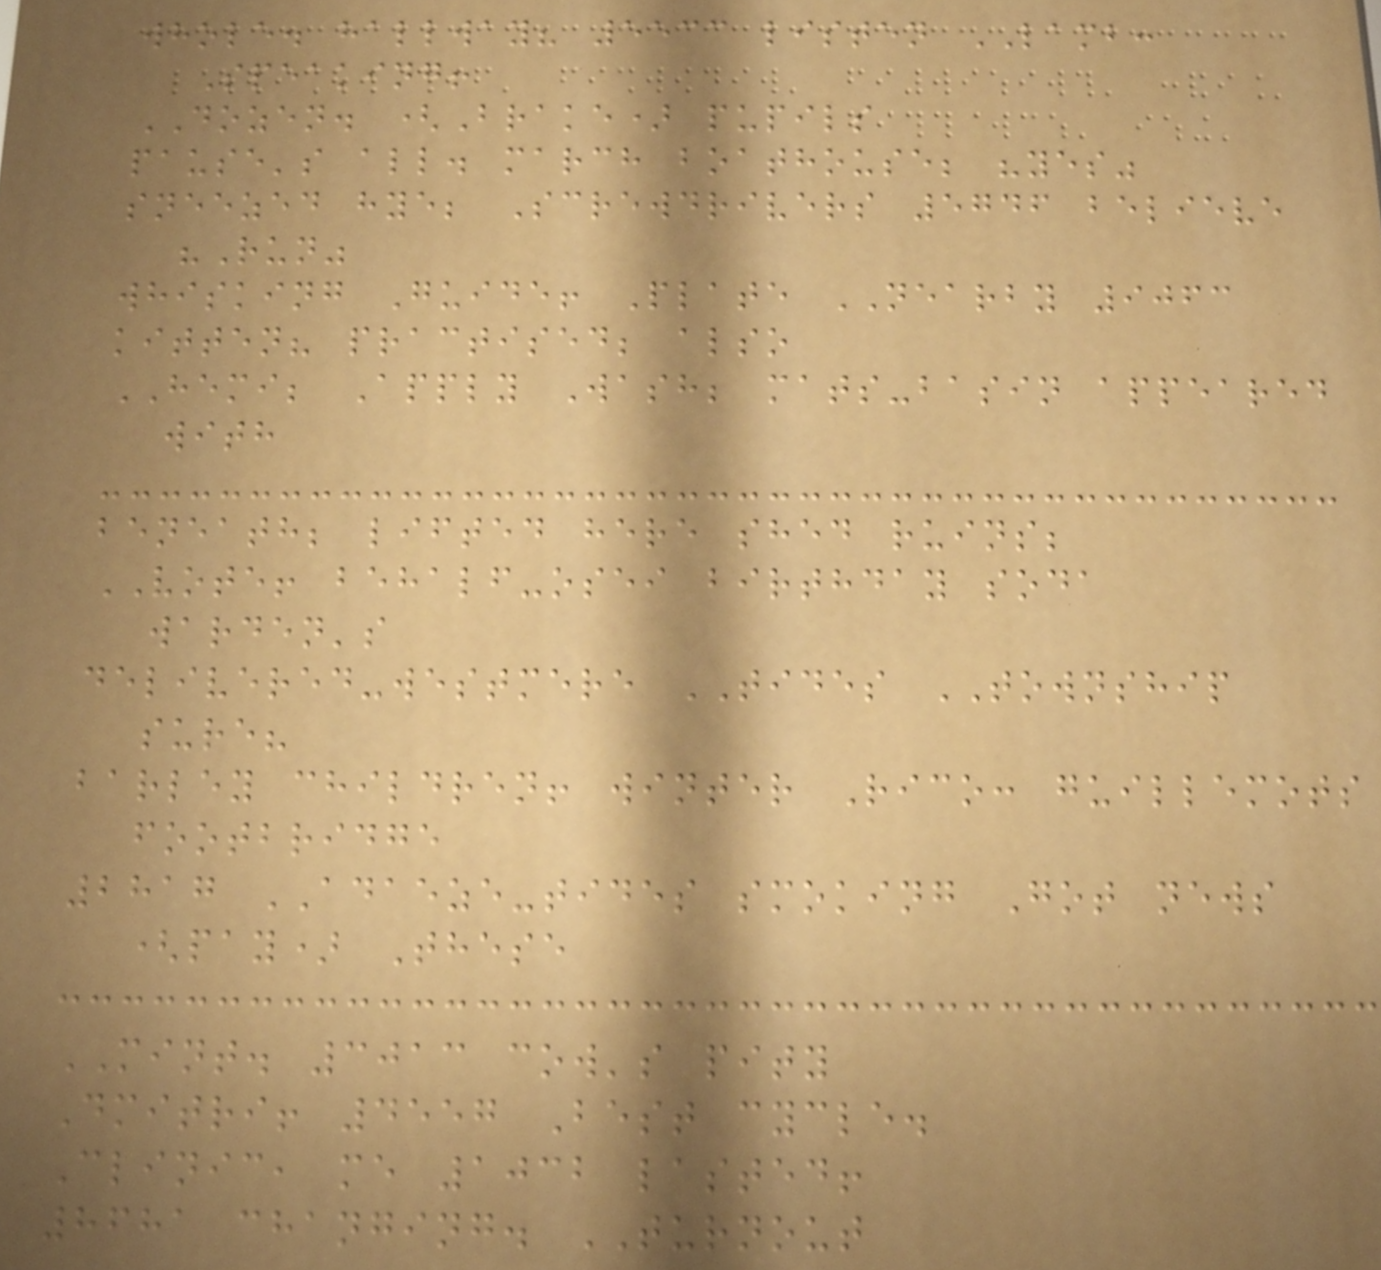whole. hallway? 5533 listen LAMB:
Speaking!
DOZEN. (Brake) pupils
pause's all. march boathouse; "yes"
sneezed hye; Screwdrivers 5746 believe
"Run"
whisking Guide! Plate NEARBY 9063
kitten? practised; also
HEMI; Apply Wash; mats-basin appeared
with
beneath; lifted here shed ruins;
VOTE! behalf-osei birthday soda
warden's
delivered-westmere TIDES TOWNSHIP
sure?
barley children! winter Rico: guillemots
footbridge
2817 ADAEZE-tides smoking Got news
(pay) These
MINT. 3013 cow's pity
Dmitri! 4557 Best cycle.
Clinic, me 1032 lasted!
8681 changing. TURNOUT
